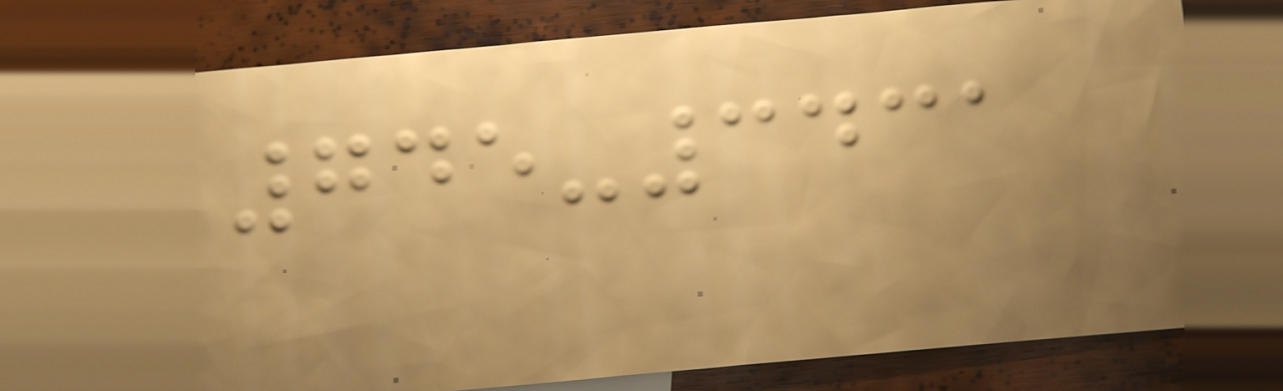745-3431
